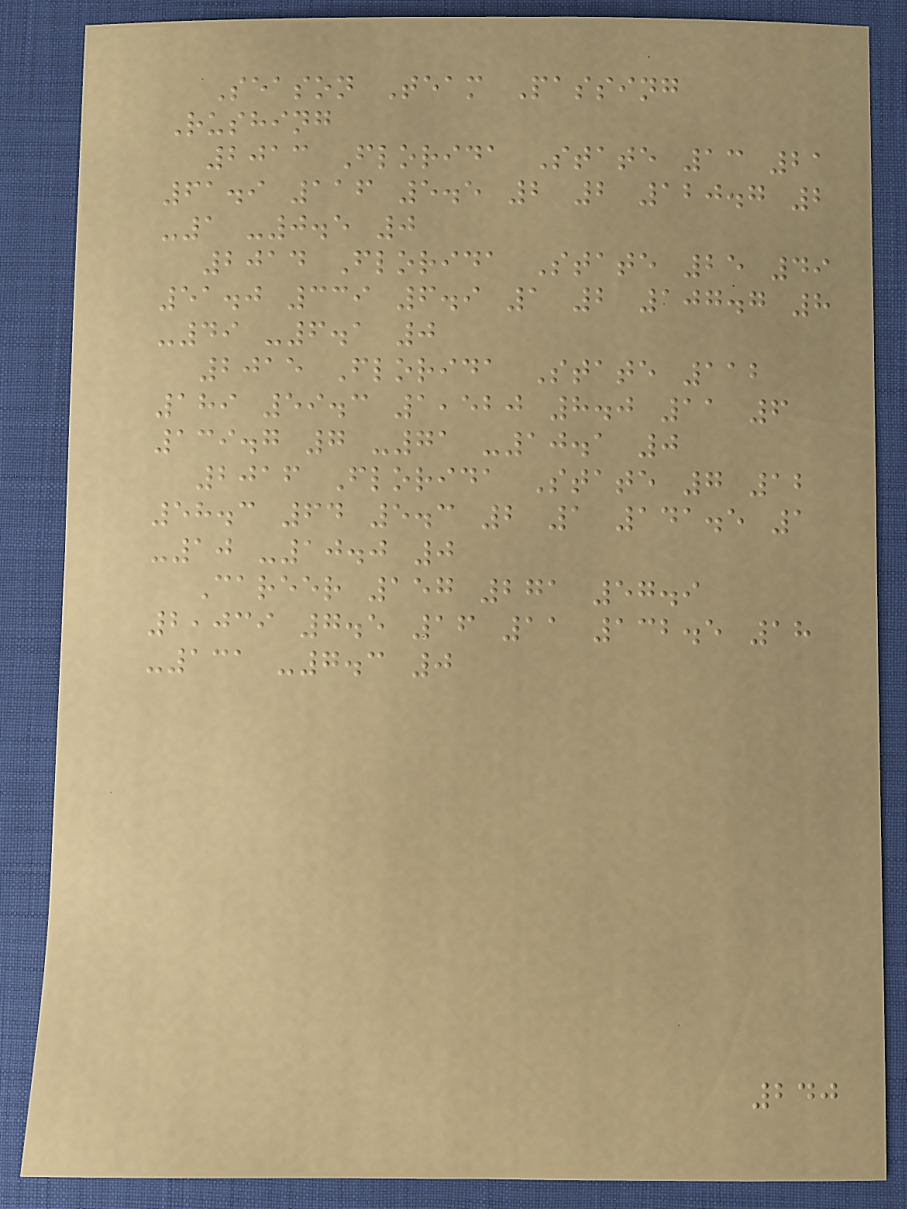Season Team Passing
Rushing
2013 Florida State 13 21
61.9 116 5.5 2 2 120.7 2
-1 -0.5 0
2014 Florida State 25 49
51.0 339 6.9 1 2 107.7 8
-49 -6.1 0
2015 Florida State 112
189 59.3 1,520 8.0 11 6
139.7 7 -71 -10.1 0
2016 Florida State 7 12
58.3 64 5.3 2 1 141.5 1
-10 -10.0 0
Career 157 271 57.9
2,039 7.5 16 11 132.5 18
-131 -7.3 0
240
